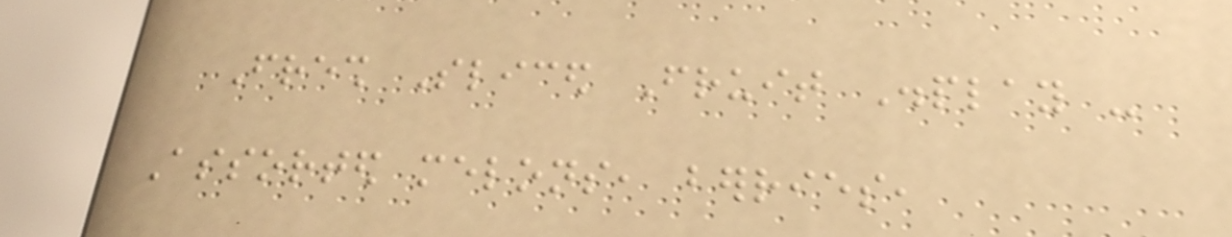Fresh Sliced Fruit Display -
Assorted melons, berries,
